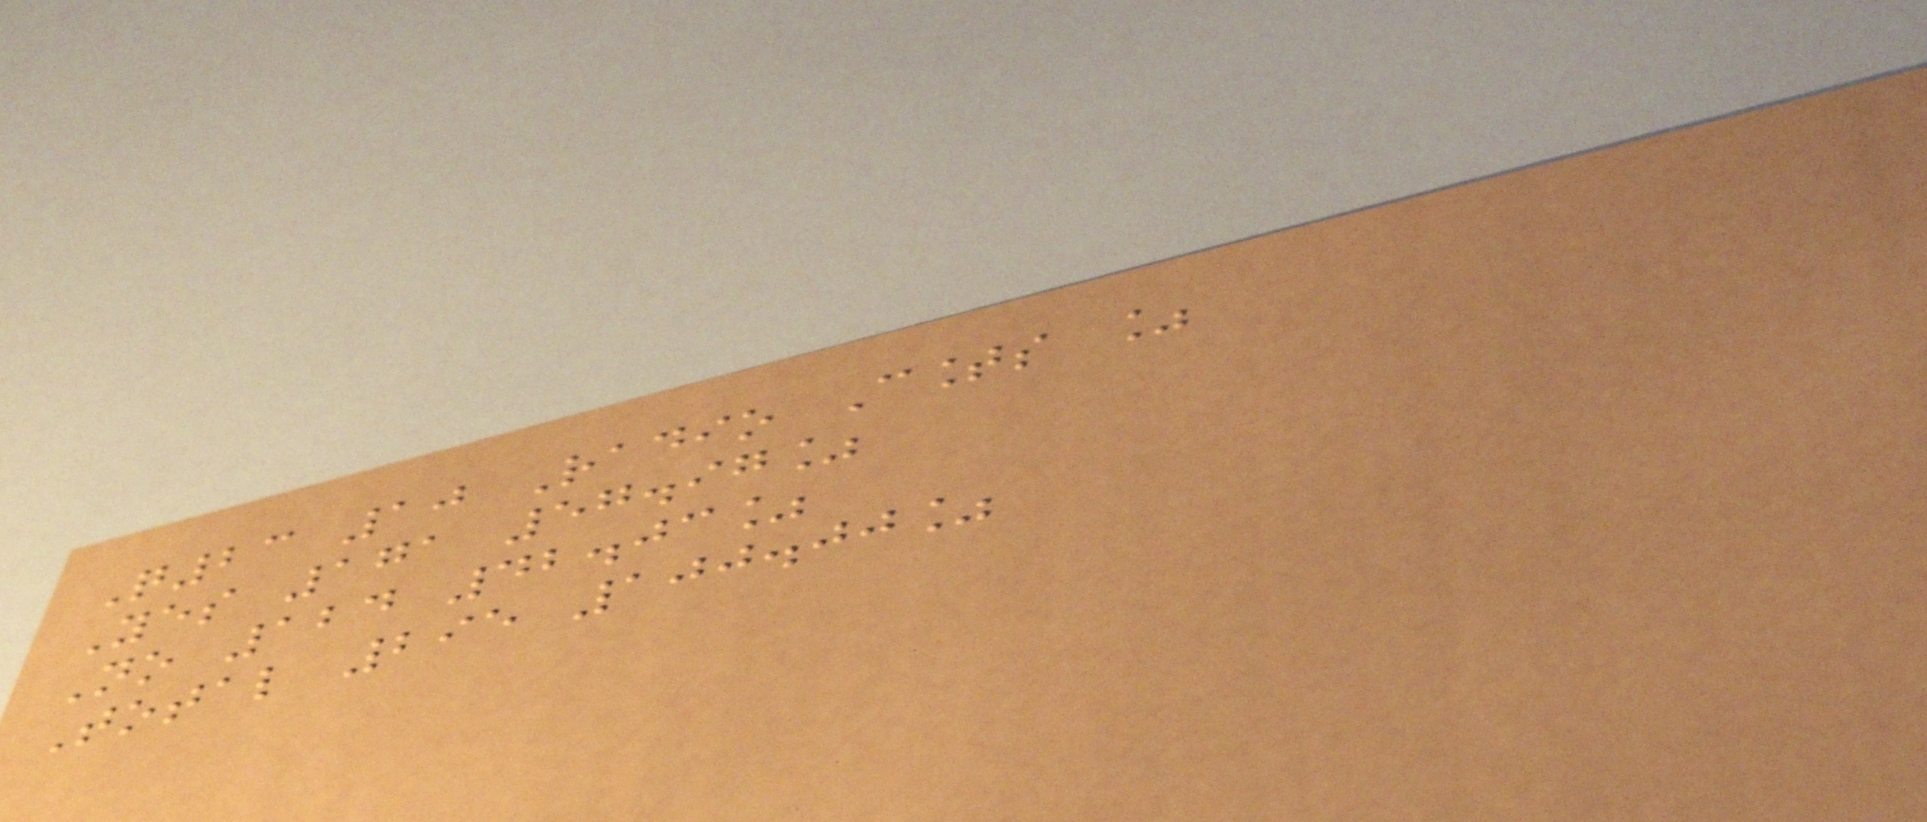Q23 10 Radio Counts %
Yes 171 57.97%
No 124 42.03%
Total 295 100.00%
